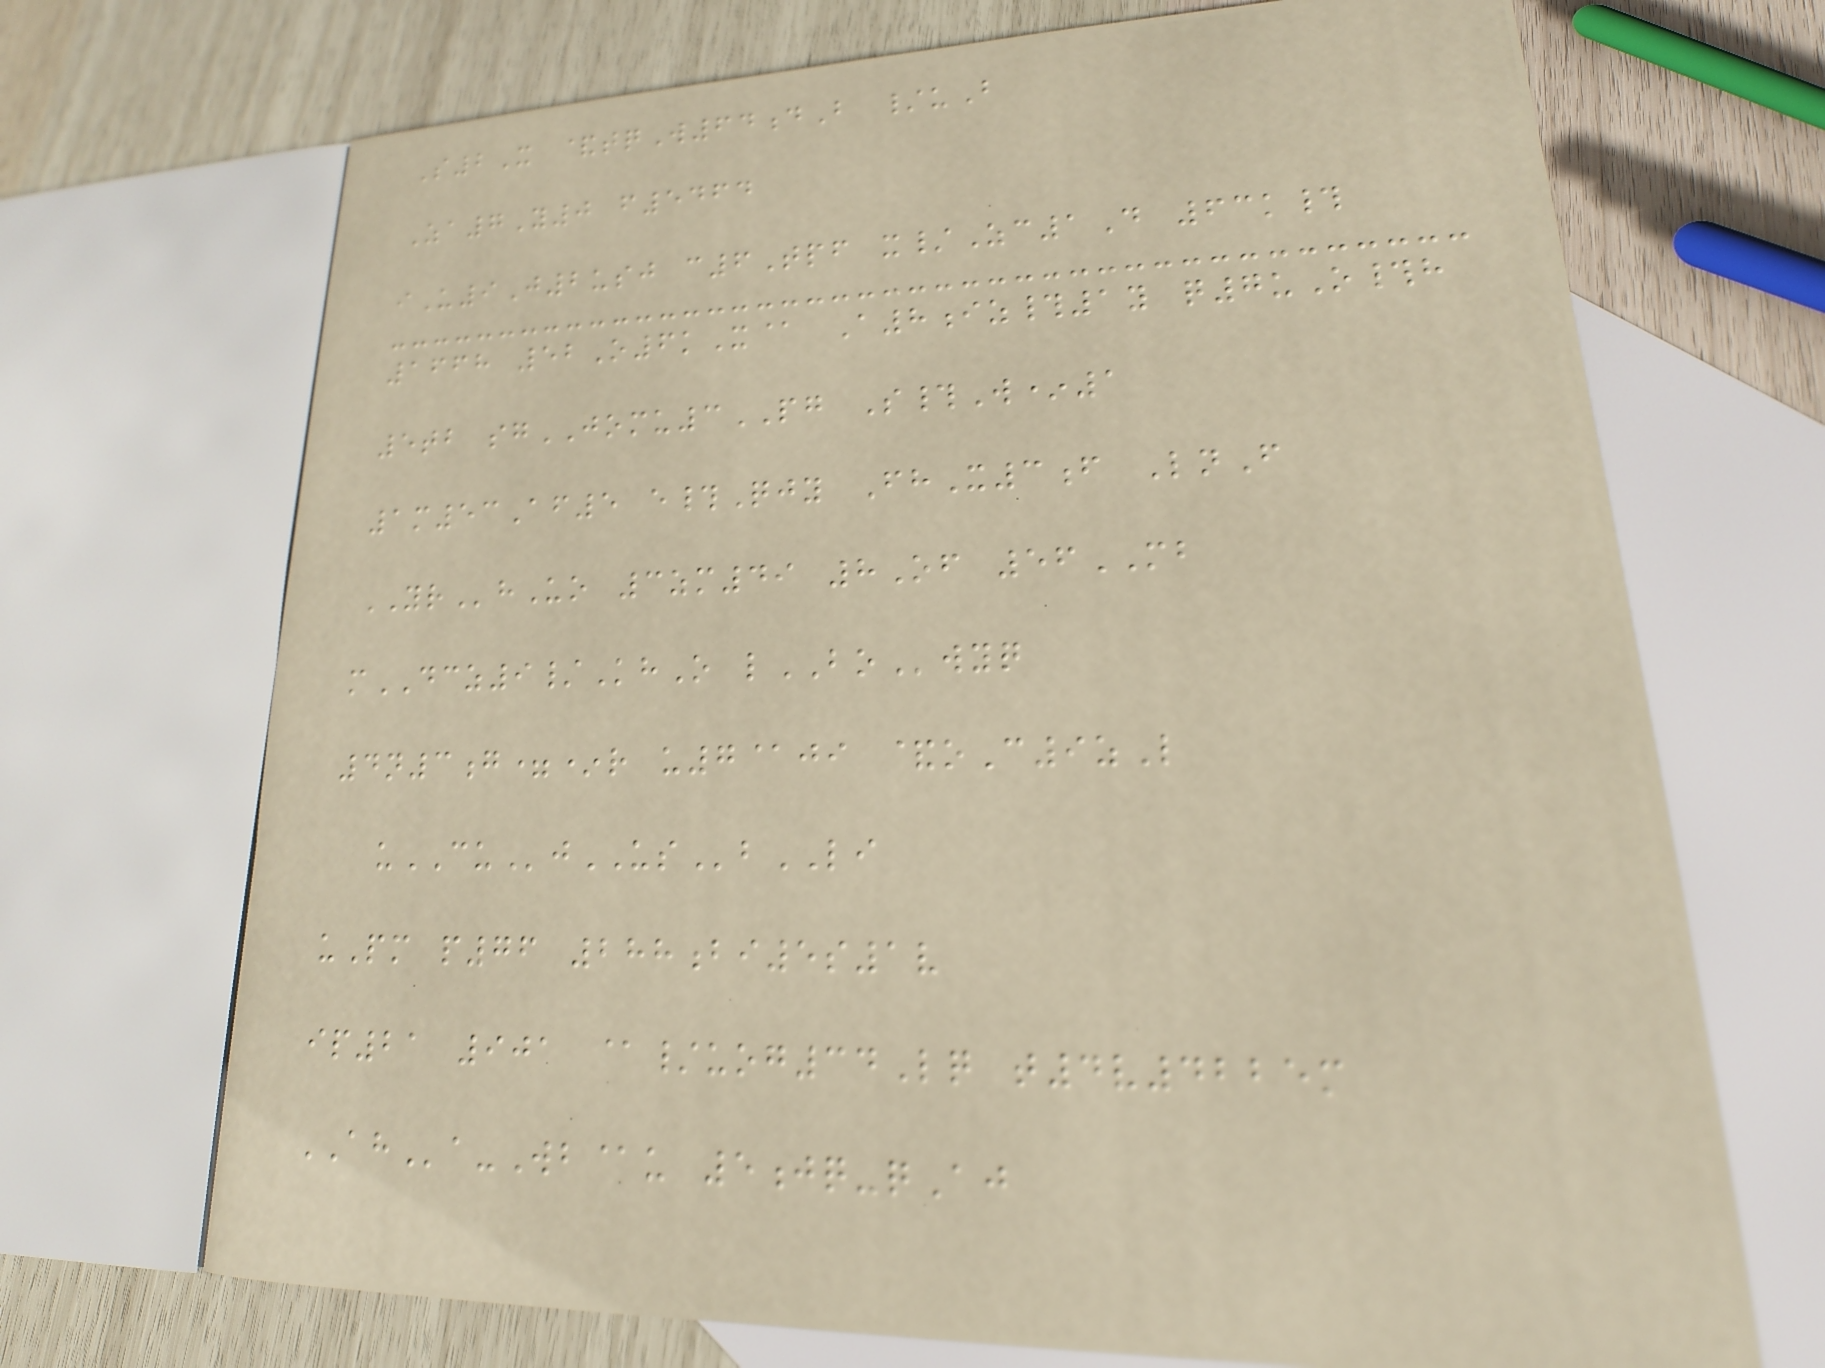S2X &tqW64dB /uB
Za7Y0 f5464
iU9J2usj c6Tpf x/Zc1D 63k#
1668 52O6kX@ A8iz#1y q7uO#h
5tb sgJOMU3PG S#W*1
1m53Af5 e#Qjy FhX3f LnF
YRhUo 3zm49 8Of 56MB
mDCZ9/KhO lBOwyq
4n3g=*r u7@ji &oC9zL
uCUjUSbLI
uPm p76 288bi5s1v
ip21 901 @/uog34Lq t4v4225m
AHa-Wb@u 5jq-qAj
